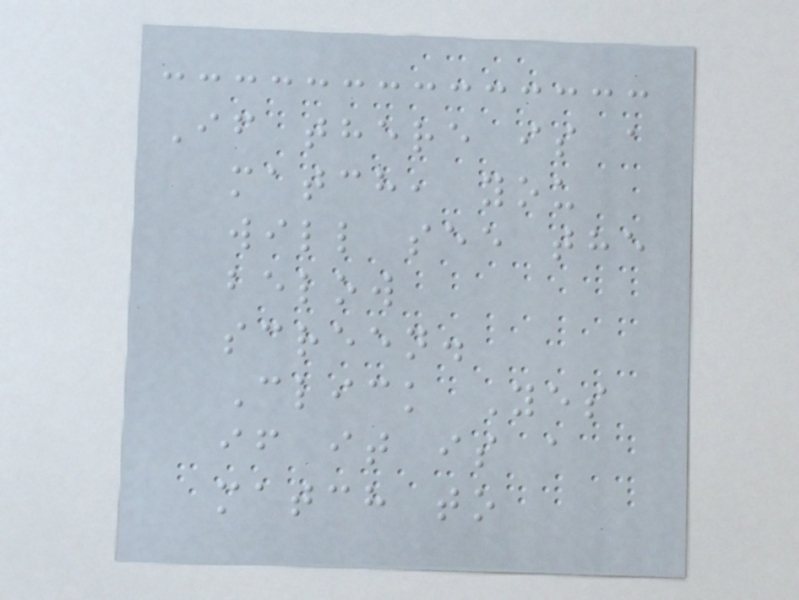If there is a
match, you
will see the
below
screen.
Click Yes
if it is a
match to
